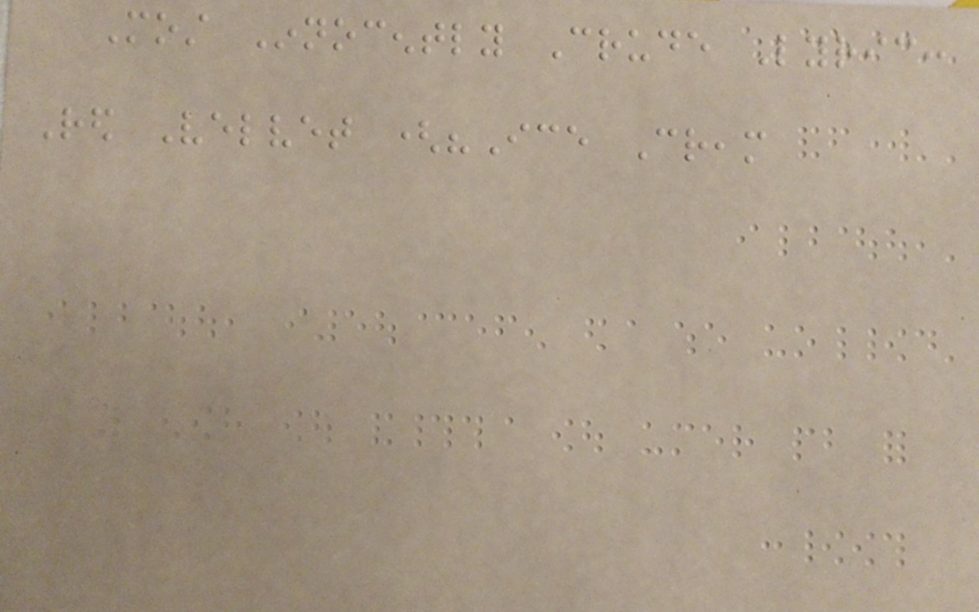Most Innocently Crude Lyric:
Red Velvet ("Ice Cream
